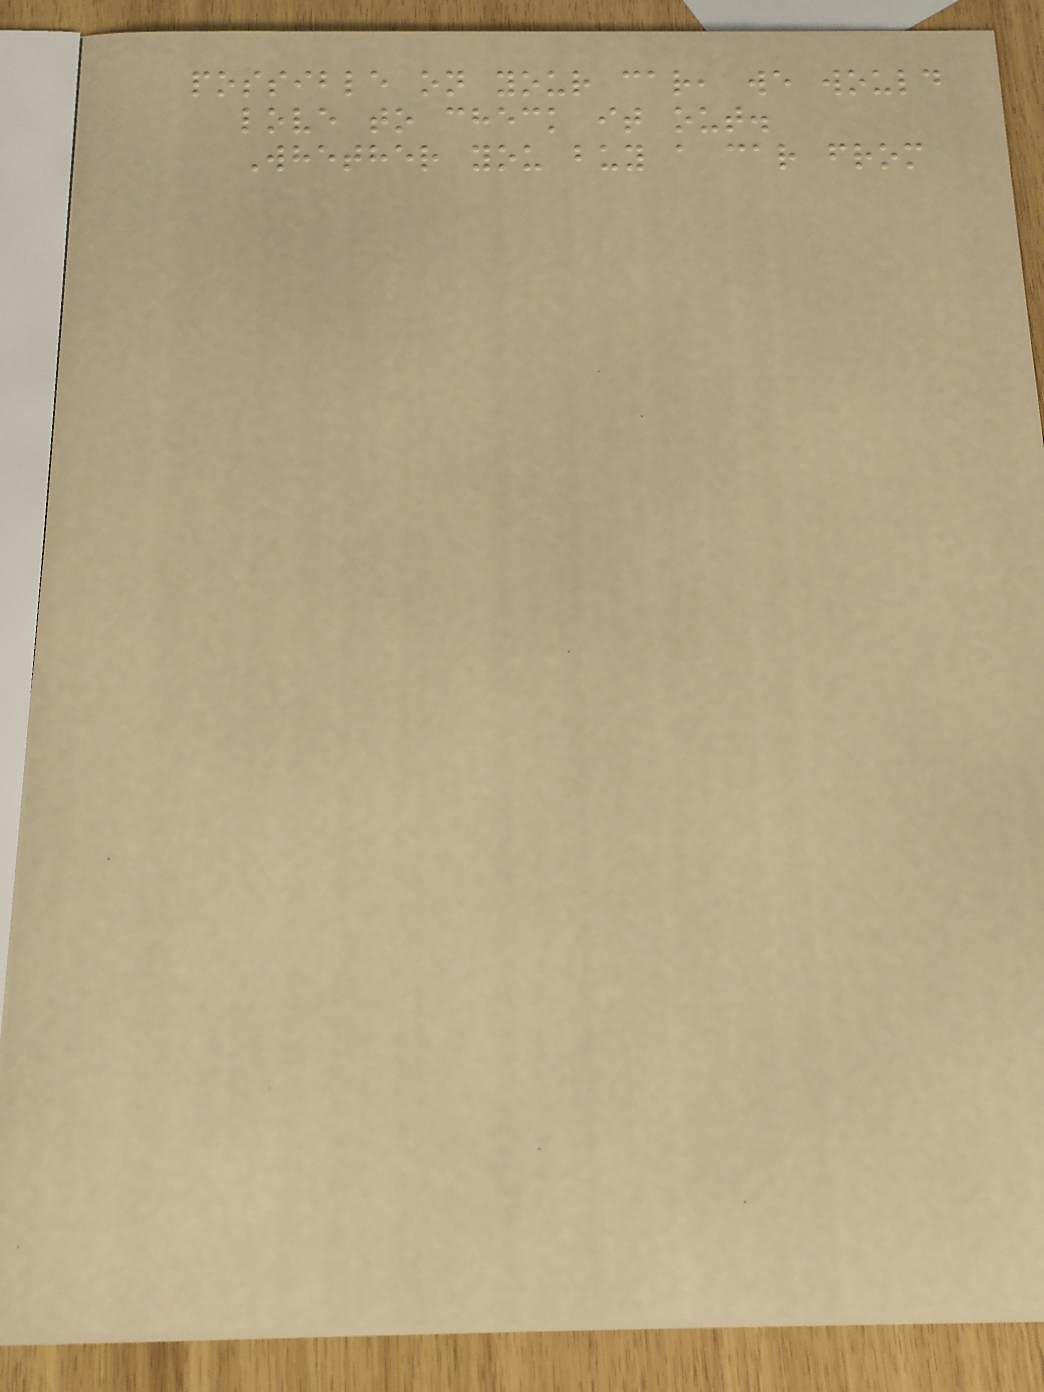possible on your car, we would
love to check it out.
Whether you buy a car from
